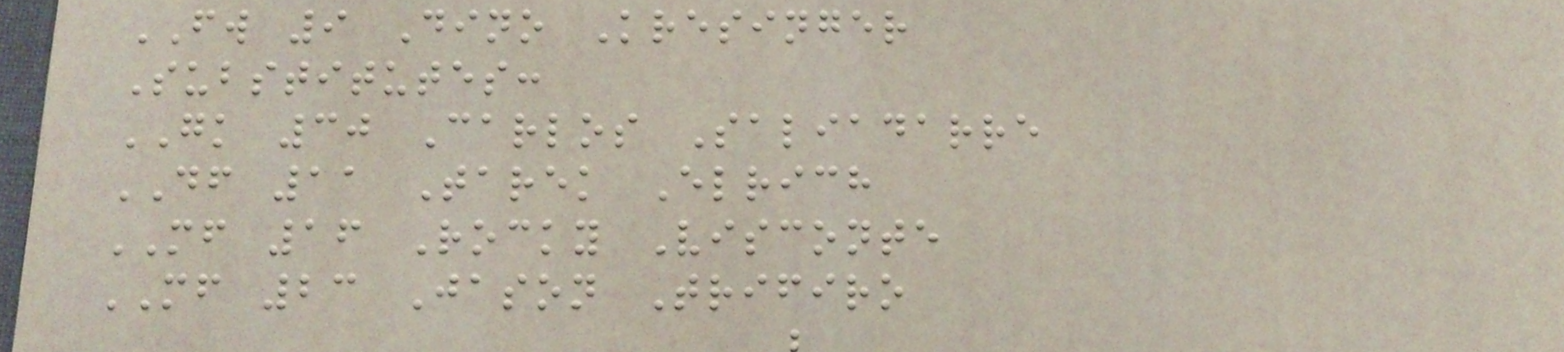FW 9 Dino Kresinger
Substitutes:
GK 30 Carlos Saliadarre
DF 11 Tarek Elrich
MF 16 Rocky Visconte
MF 23 Jason Trifiro
